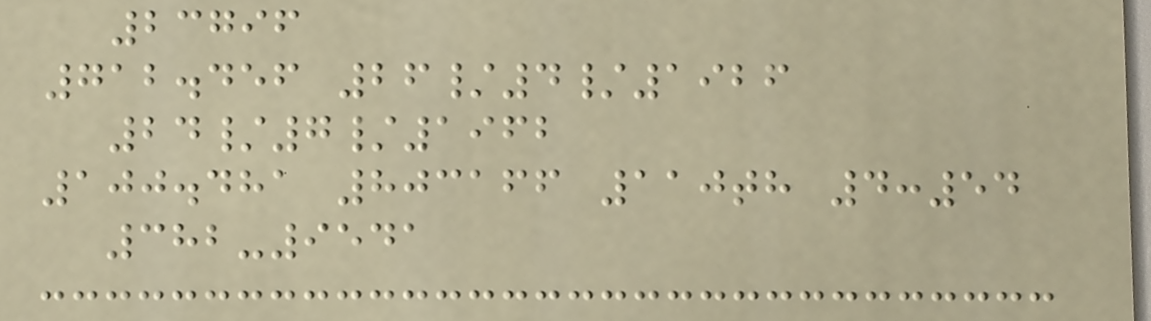23796
712.456 26/4/1926
24/7/1962
100.481 803166 110th 4:54
382-9541
